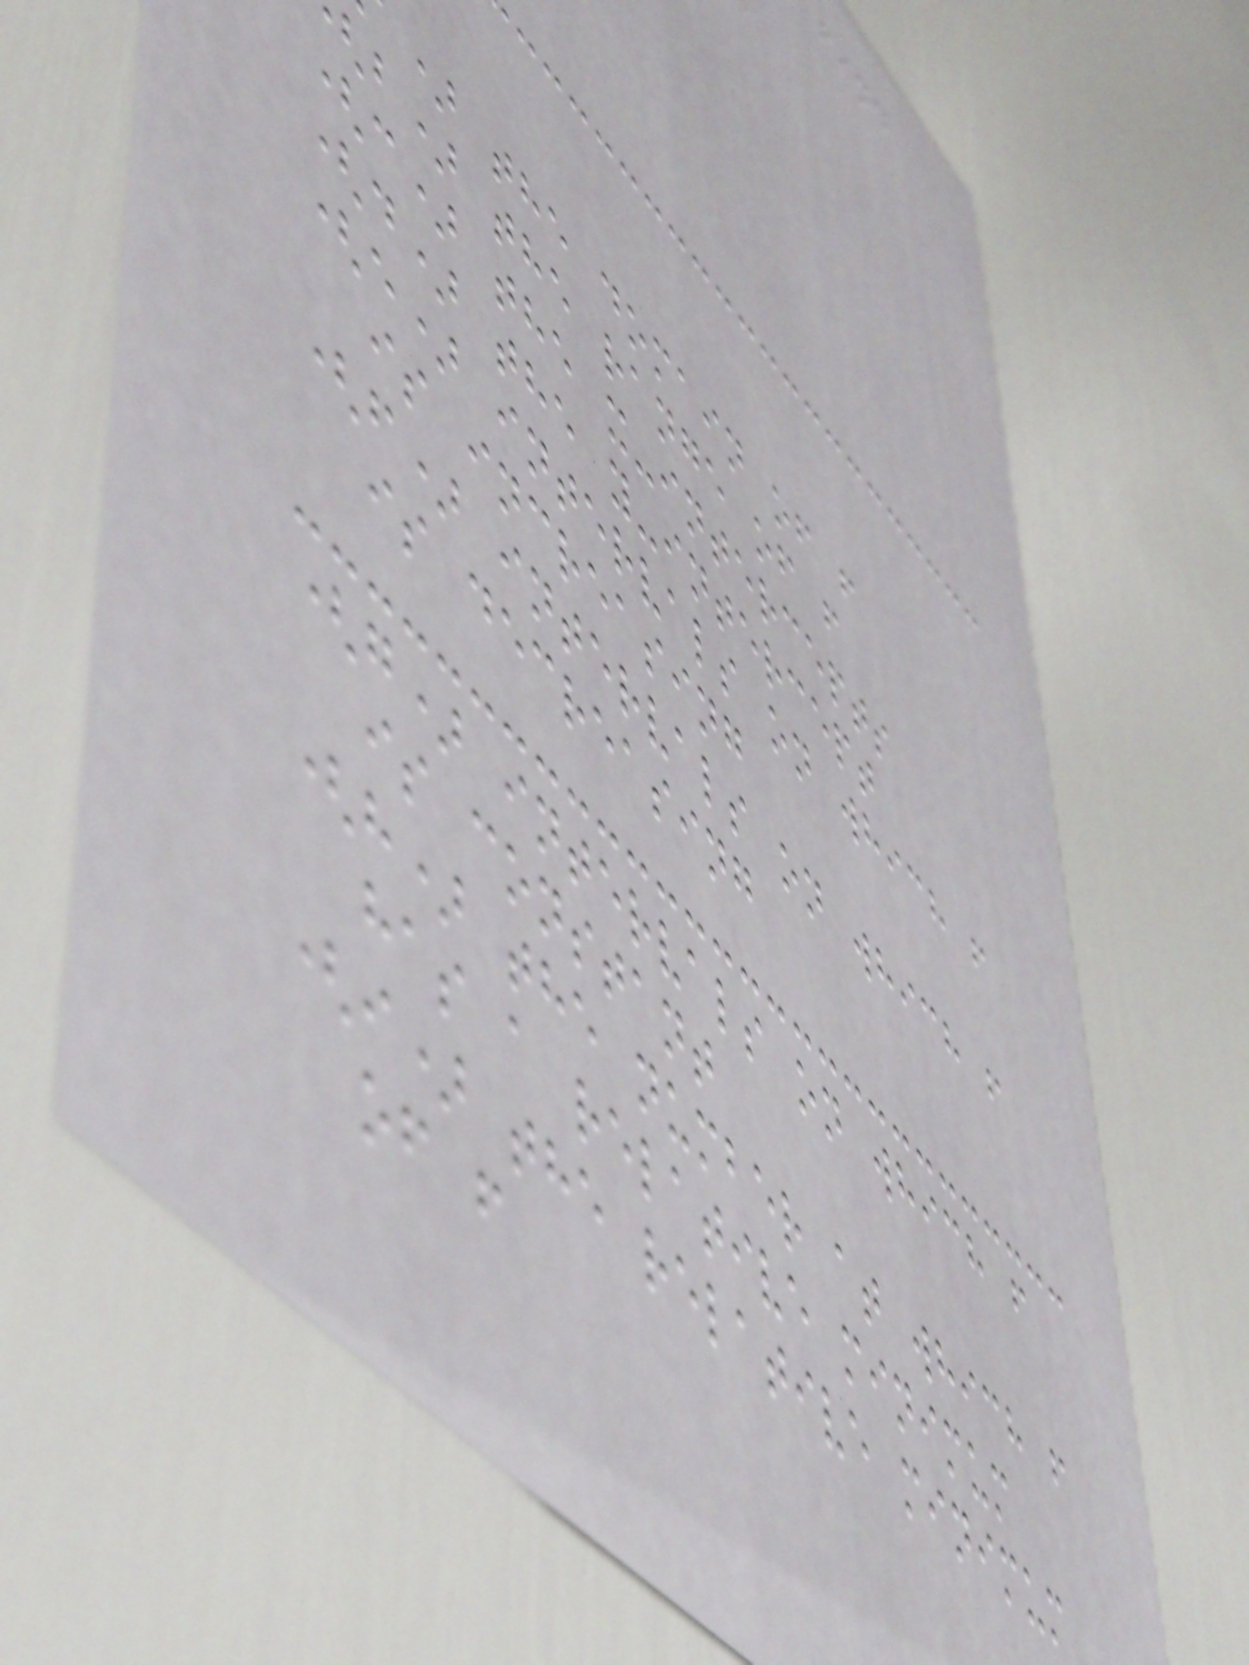) the domain of f
b) the range of f
(c) the x-intercepts
(d) the y-intercept
(e) intervals on which f
is increasing
(f) intervals on which f
is decreasing
(g) intervals on which f
is constant
(h) the number at which f
has a relative minimum
(i) the relative minimum
of f
